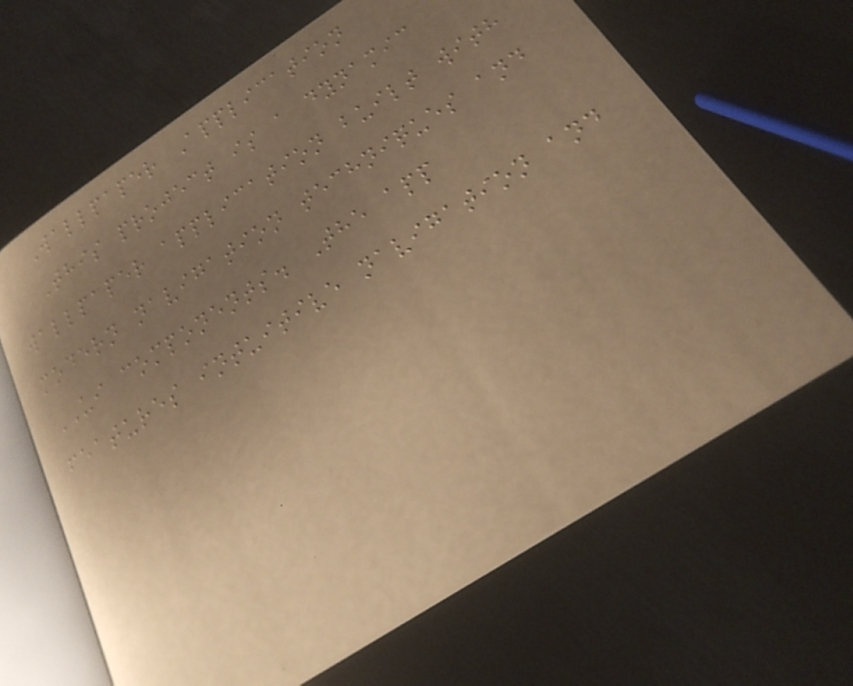Wallpaper Application
This project is a dynamic
wallpaper application built with
modern navigation techniques and
UI components. The app
features intuitive navigation and
